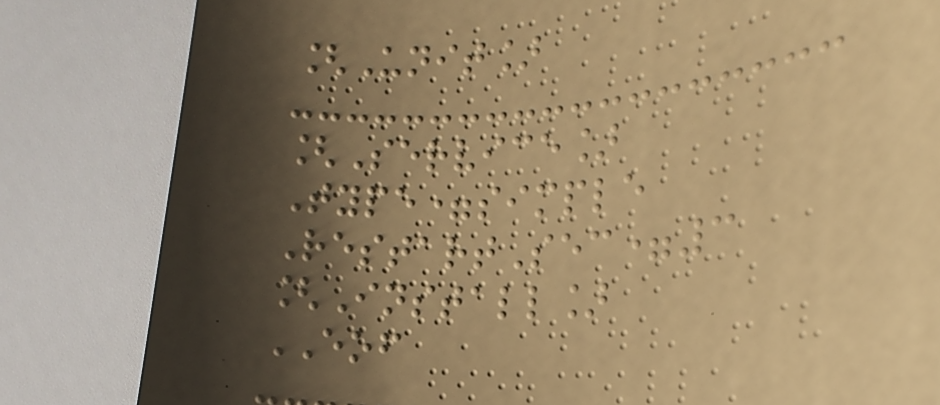[Unit]
[Service]
Type=simple
RestartSec=3
[Install]
EOF
